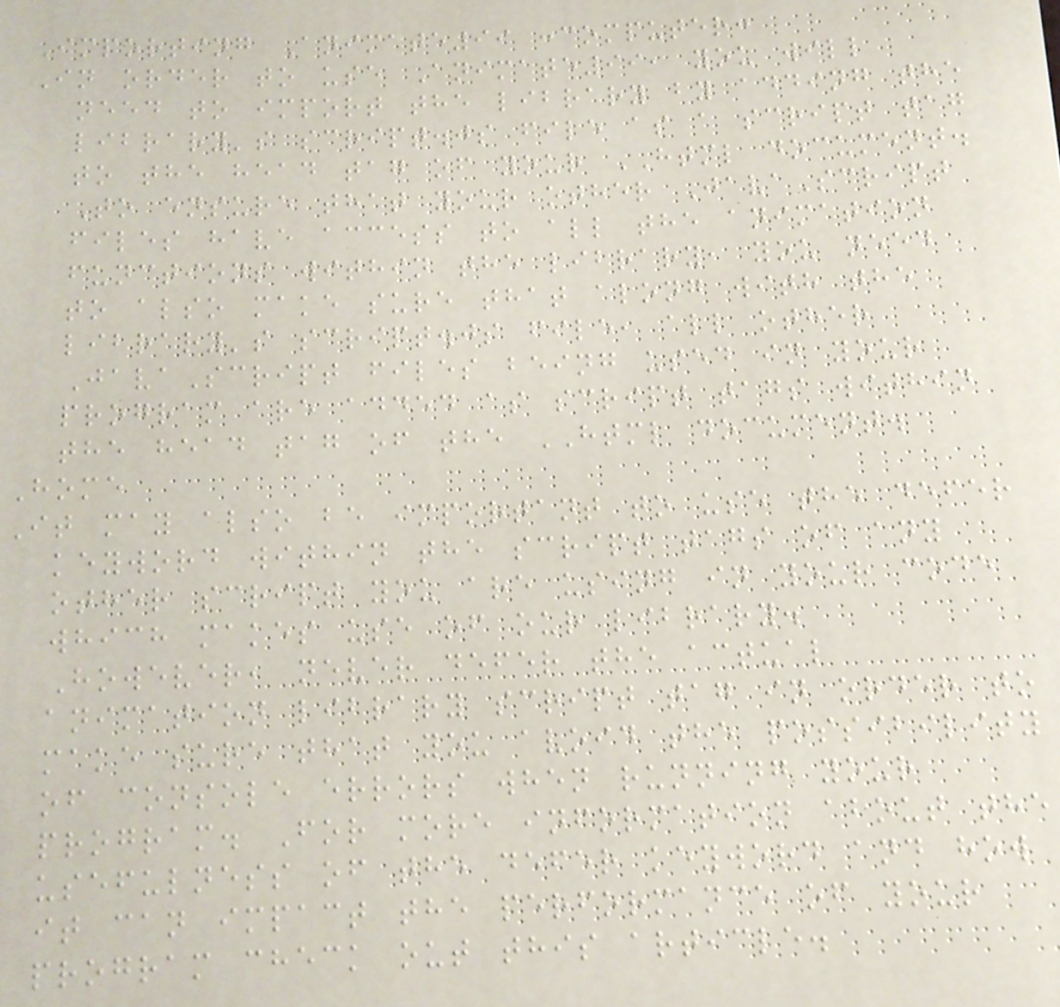Importing Animate99 :computer:
In order to use Animate99, you will
need to import the library by adding the
library's script.js file as a script tag
to the head tag of your HTML document.
To ensure that your other JavaScript
files have access to all the animation
functions within the library, you need
to also make sure that along with the
library's script.js file, all other
JavaScript files being used in your
program are added as script tags within
the head tag of the HTML document.
Home
It may also be important to use the defer
keyword within the script tags of any
other script you are using in your code
which makes use of our library.
However, never defer the actual
animation library script tag in order to
make sure that you avoid the possibility
of console errors when running your
program. For more information about the
usefulness of the defer keyword and how
it can impact the performance of your
program check out this article.
